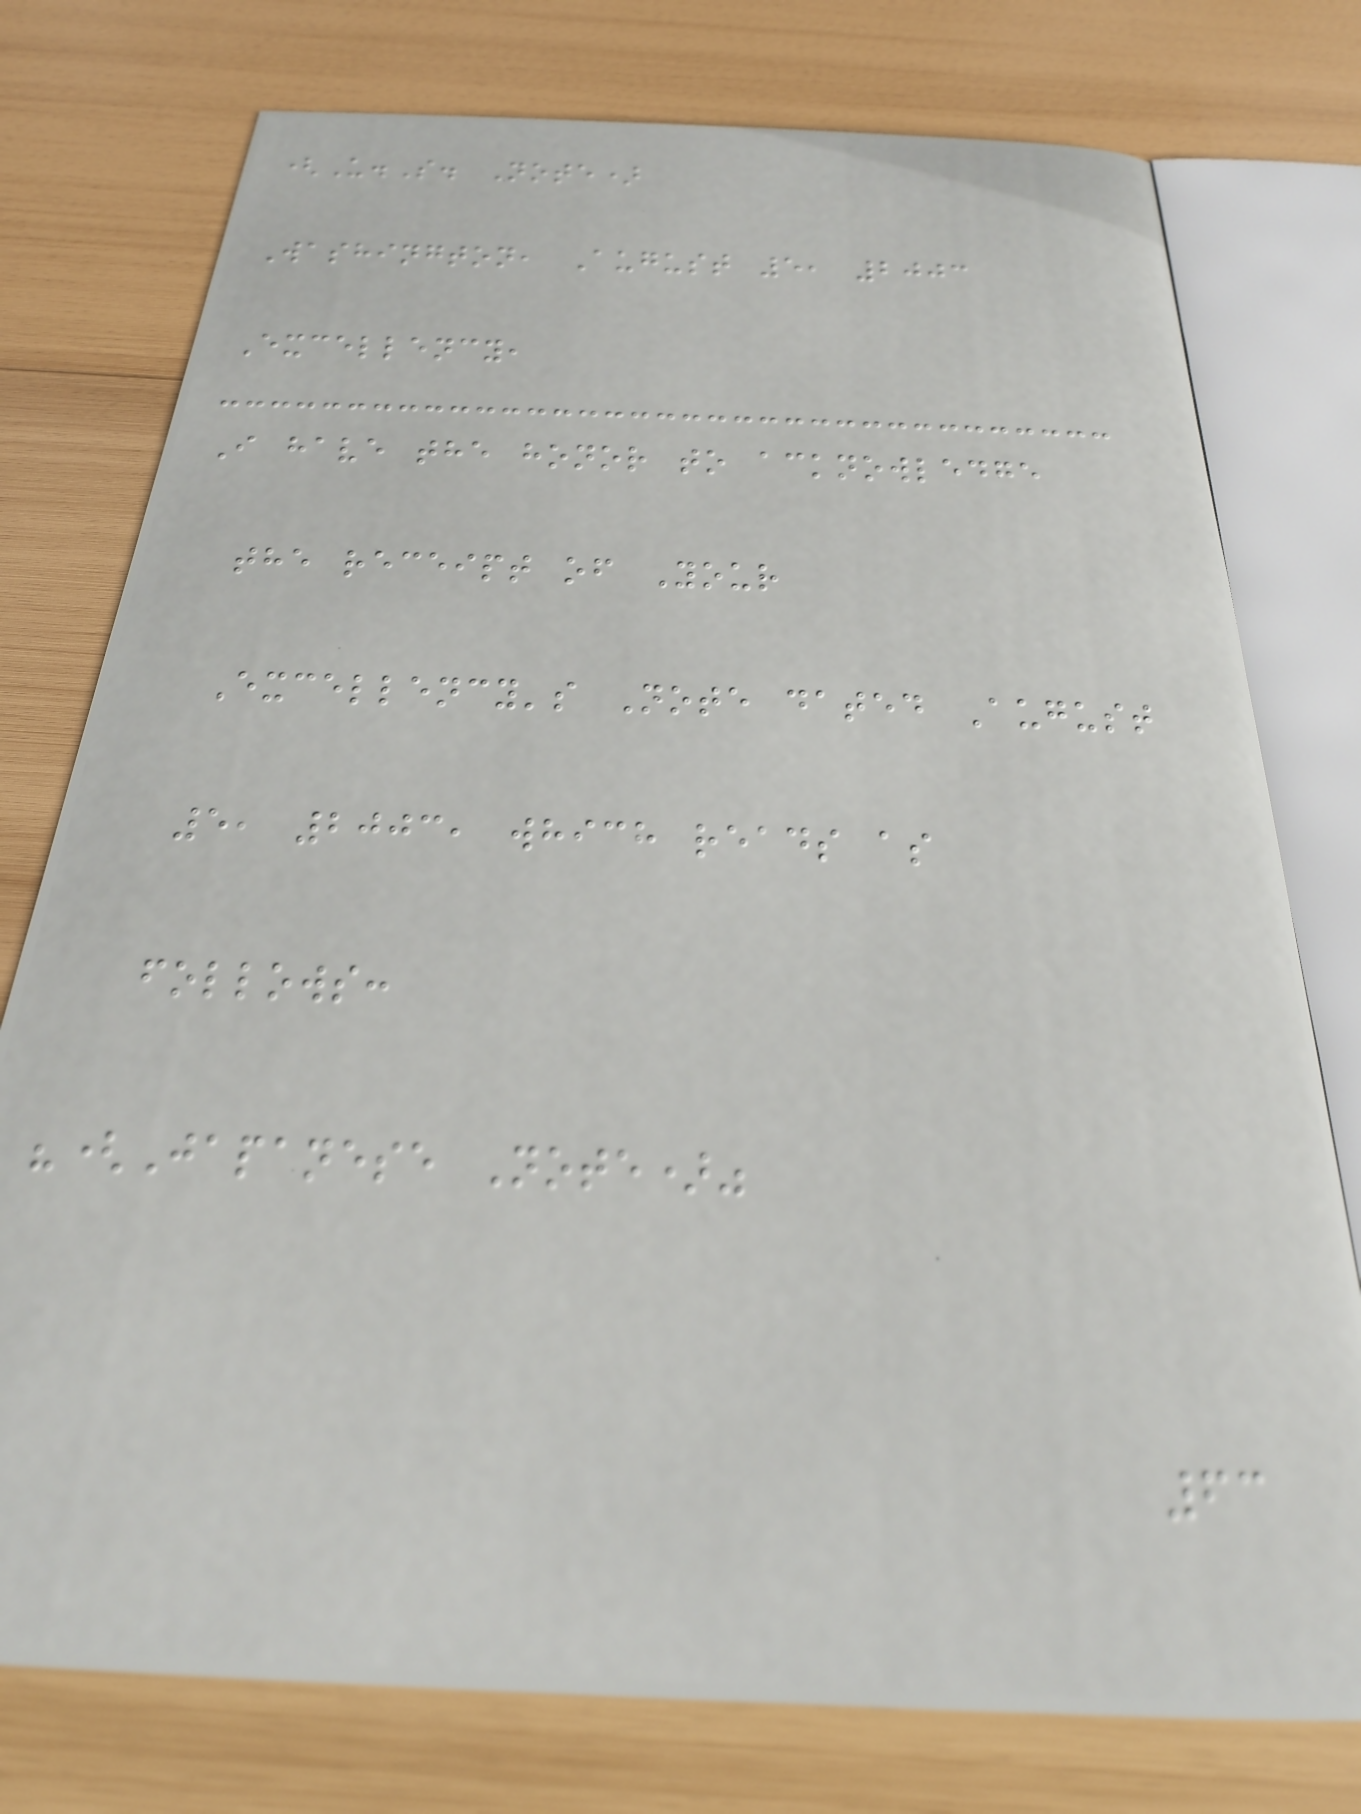(U.S. Note)
Washington, August 5, 2003
Excellency,
I have the honor to acknowledge
the receipt of Your
Excellency's Note dated August
5, 2003, which reads as
follows:
"(Japanese Note)"
63
